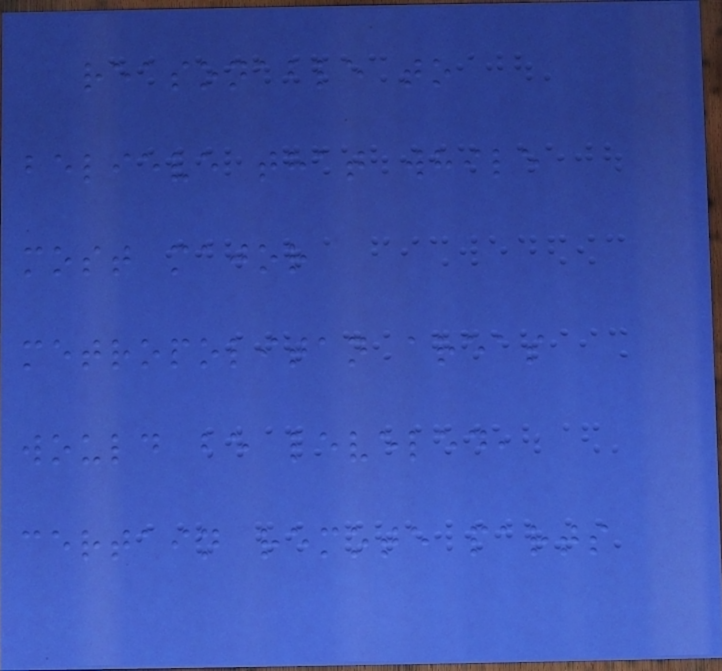reasonable to
believe that while
most major
metropolitan areas
would be leveled,
certain remote parts
